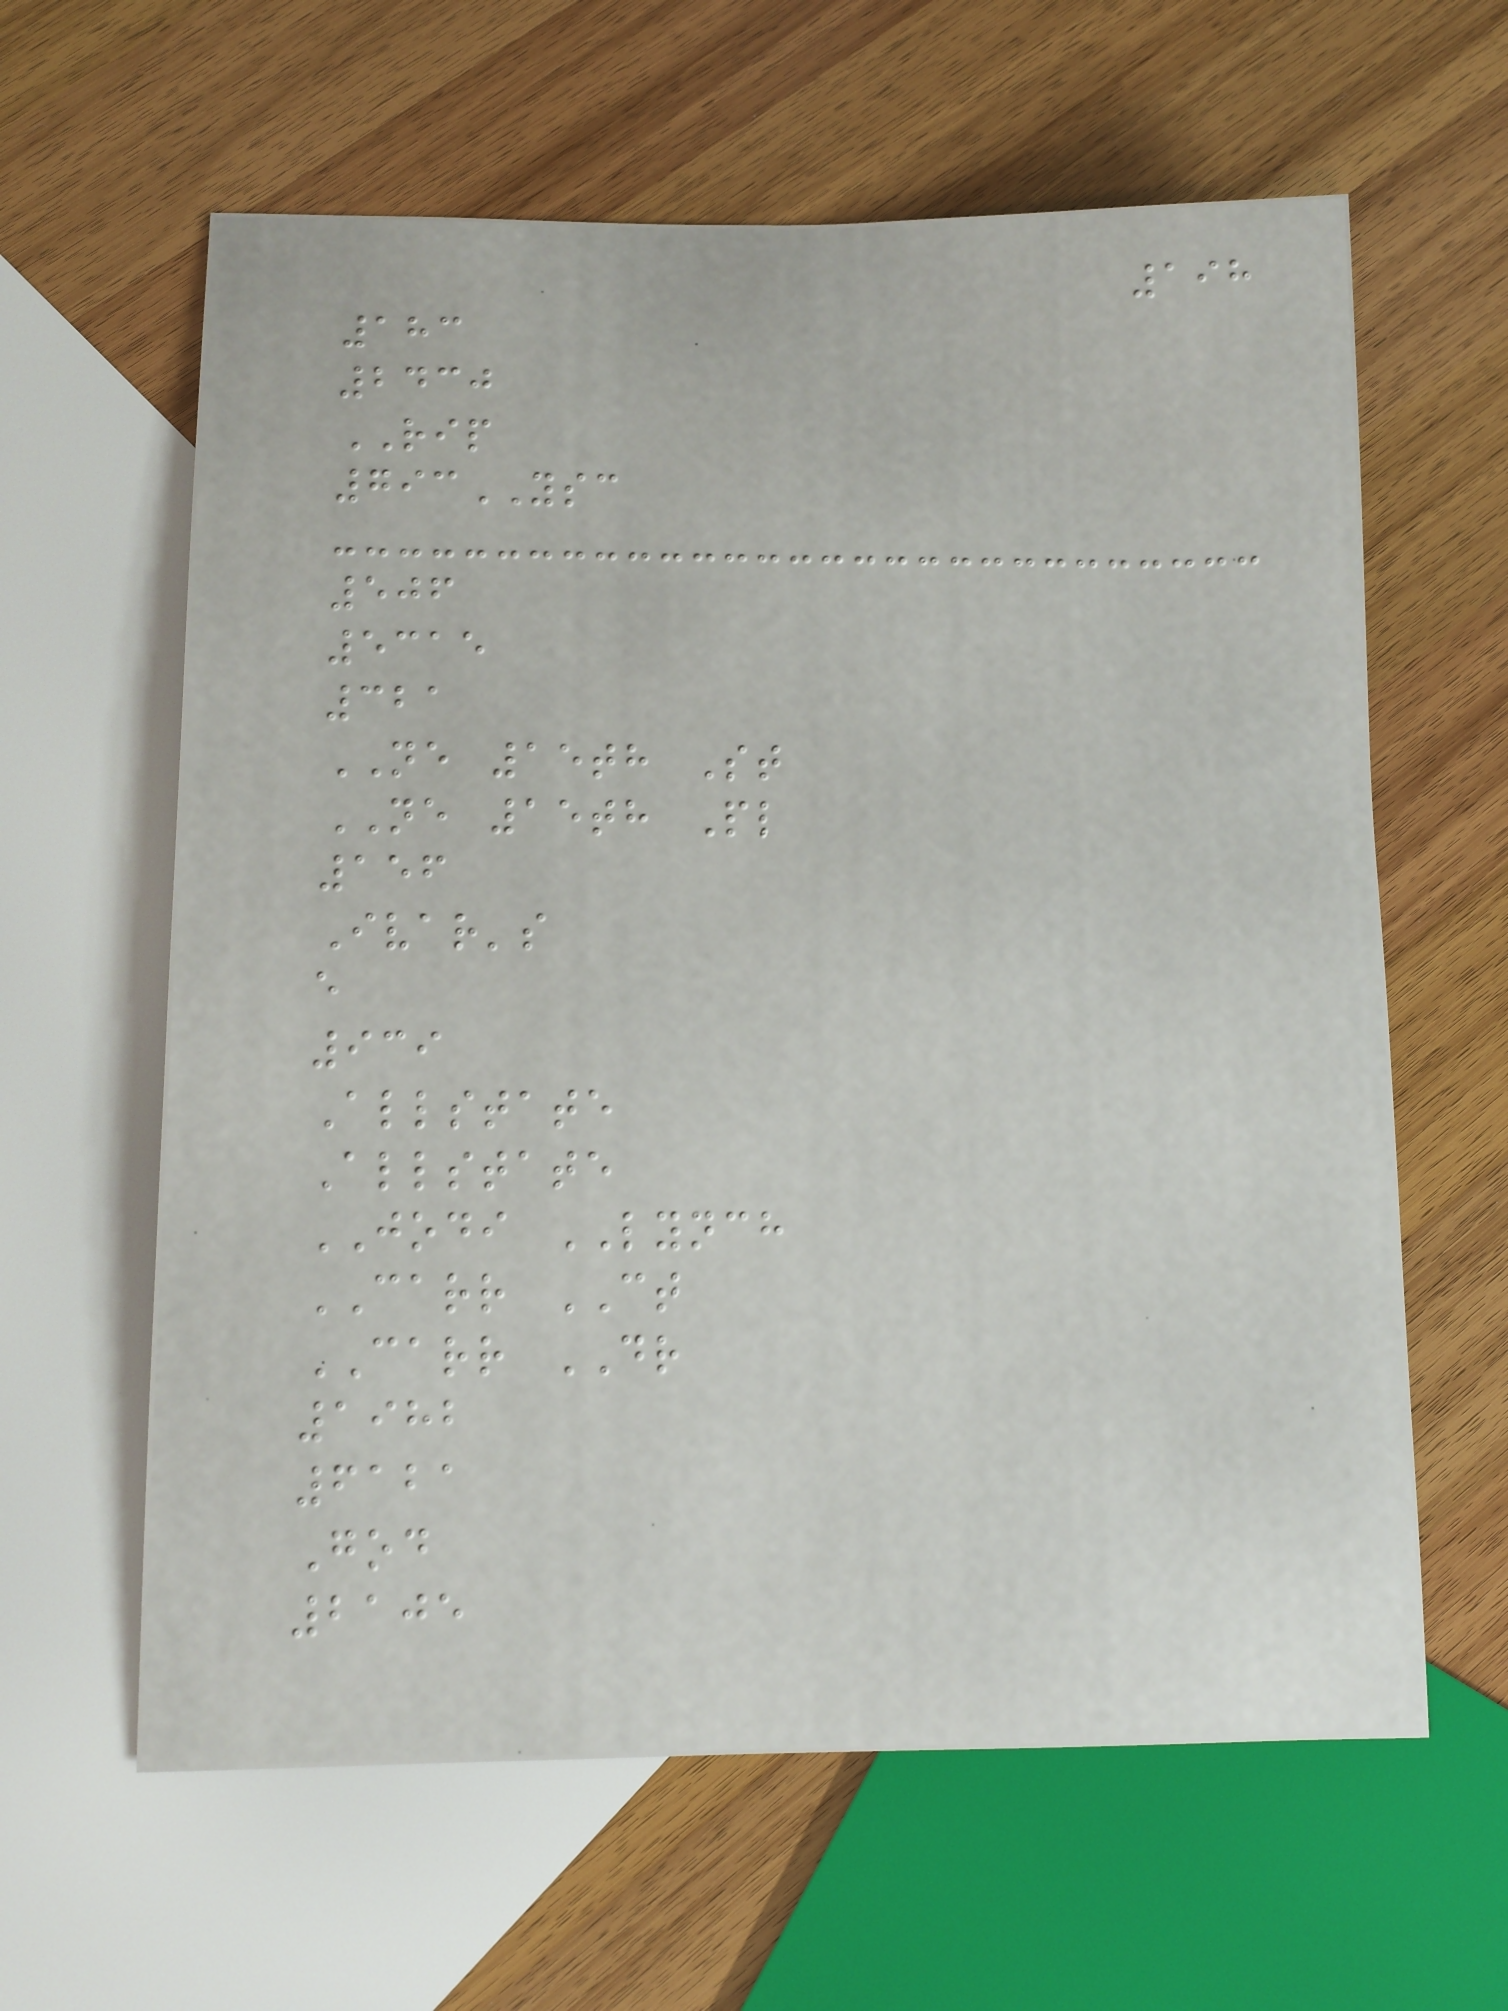198
183
2430
RIP
793YSC
506
5315
321
NE 15th St
NE 15th Pl
156
Ivar's
e
939
Allstate
Allstate
JODI LYNCH
CARR CT
CARR DR
1982
6121
God
2105
